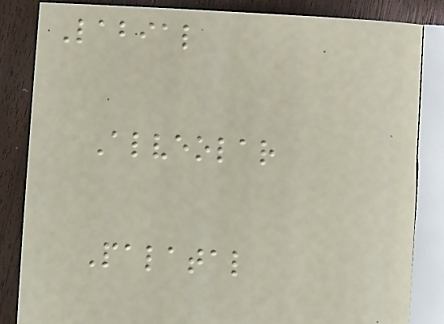Labial
Alveolar
Palatal
